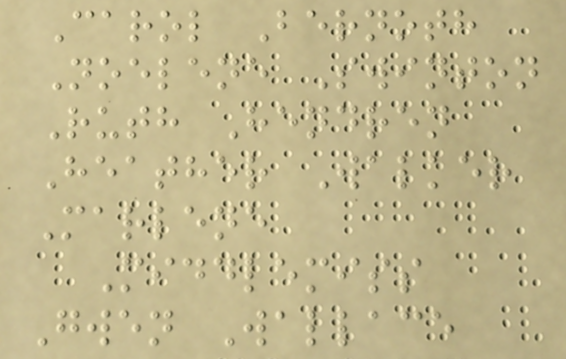Carol Bernoth
Noelene Swinton
Ruth Hendren
Heather Walker
Marlene
Middlemiss
Gwen Wallace
